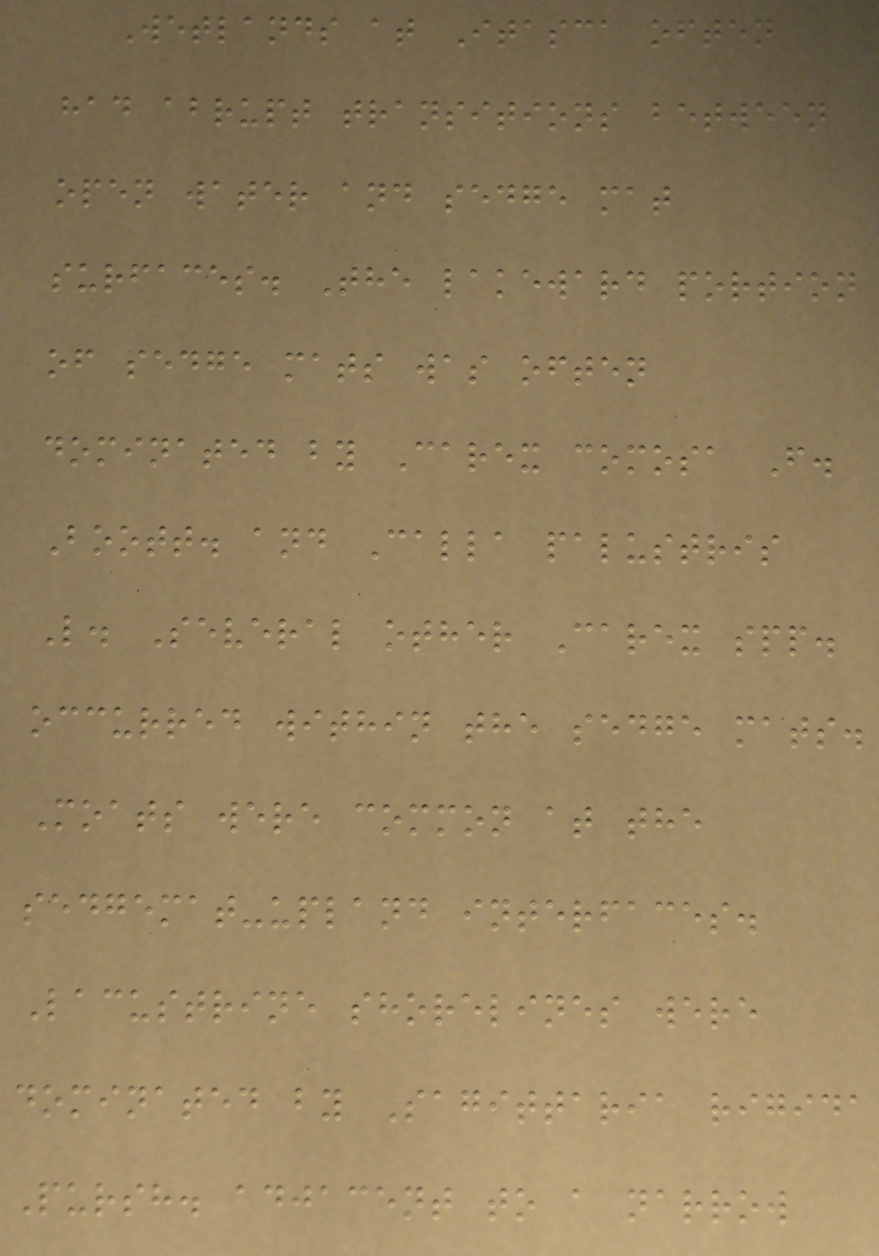Wetlands at Itasca often
had abrupt transitions between
open water and sedge mat
surfaces. The lakeward portion
of sedge mats was often
dominated by Carex comosa F.
Boott. and Calla palustris
L. Several other Carex spp.
occurred within the sedge mats.
Moats were common at the
sedgemat-upland interfaces.
Lacustrine shorelines were
dominated by Sagittaria rigida
Pursh. adjacent to a narrow
